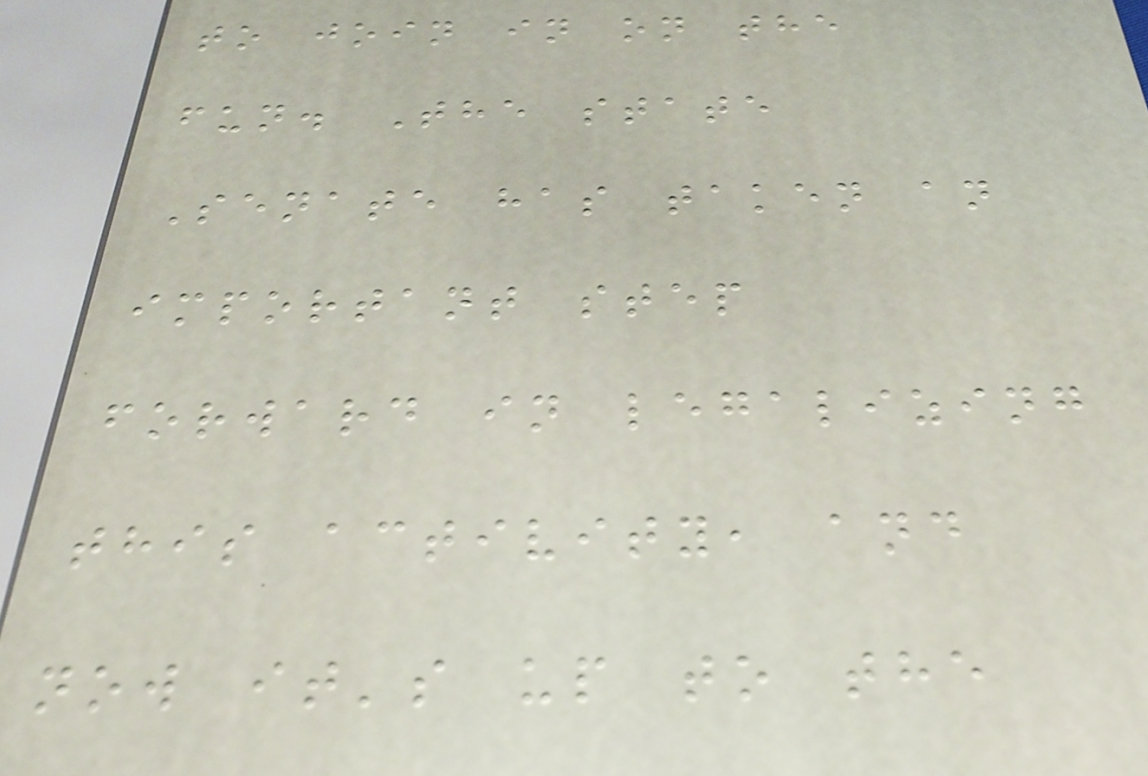to join in on the
fun. The state
Senate has taken an
important step
forward in legalizing
this activity, and
now it's up to the
